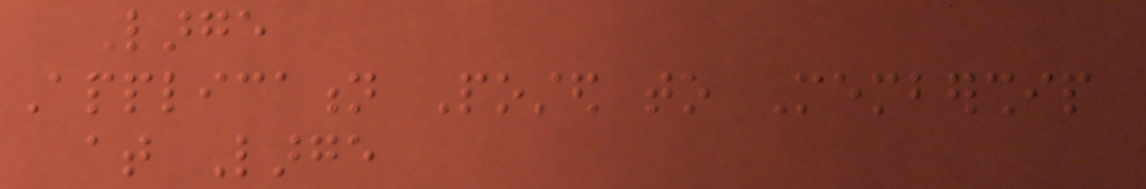Large
Application Posted to Membership
at Large
